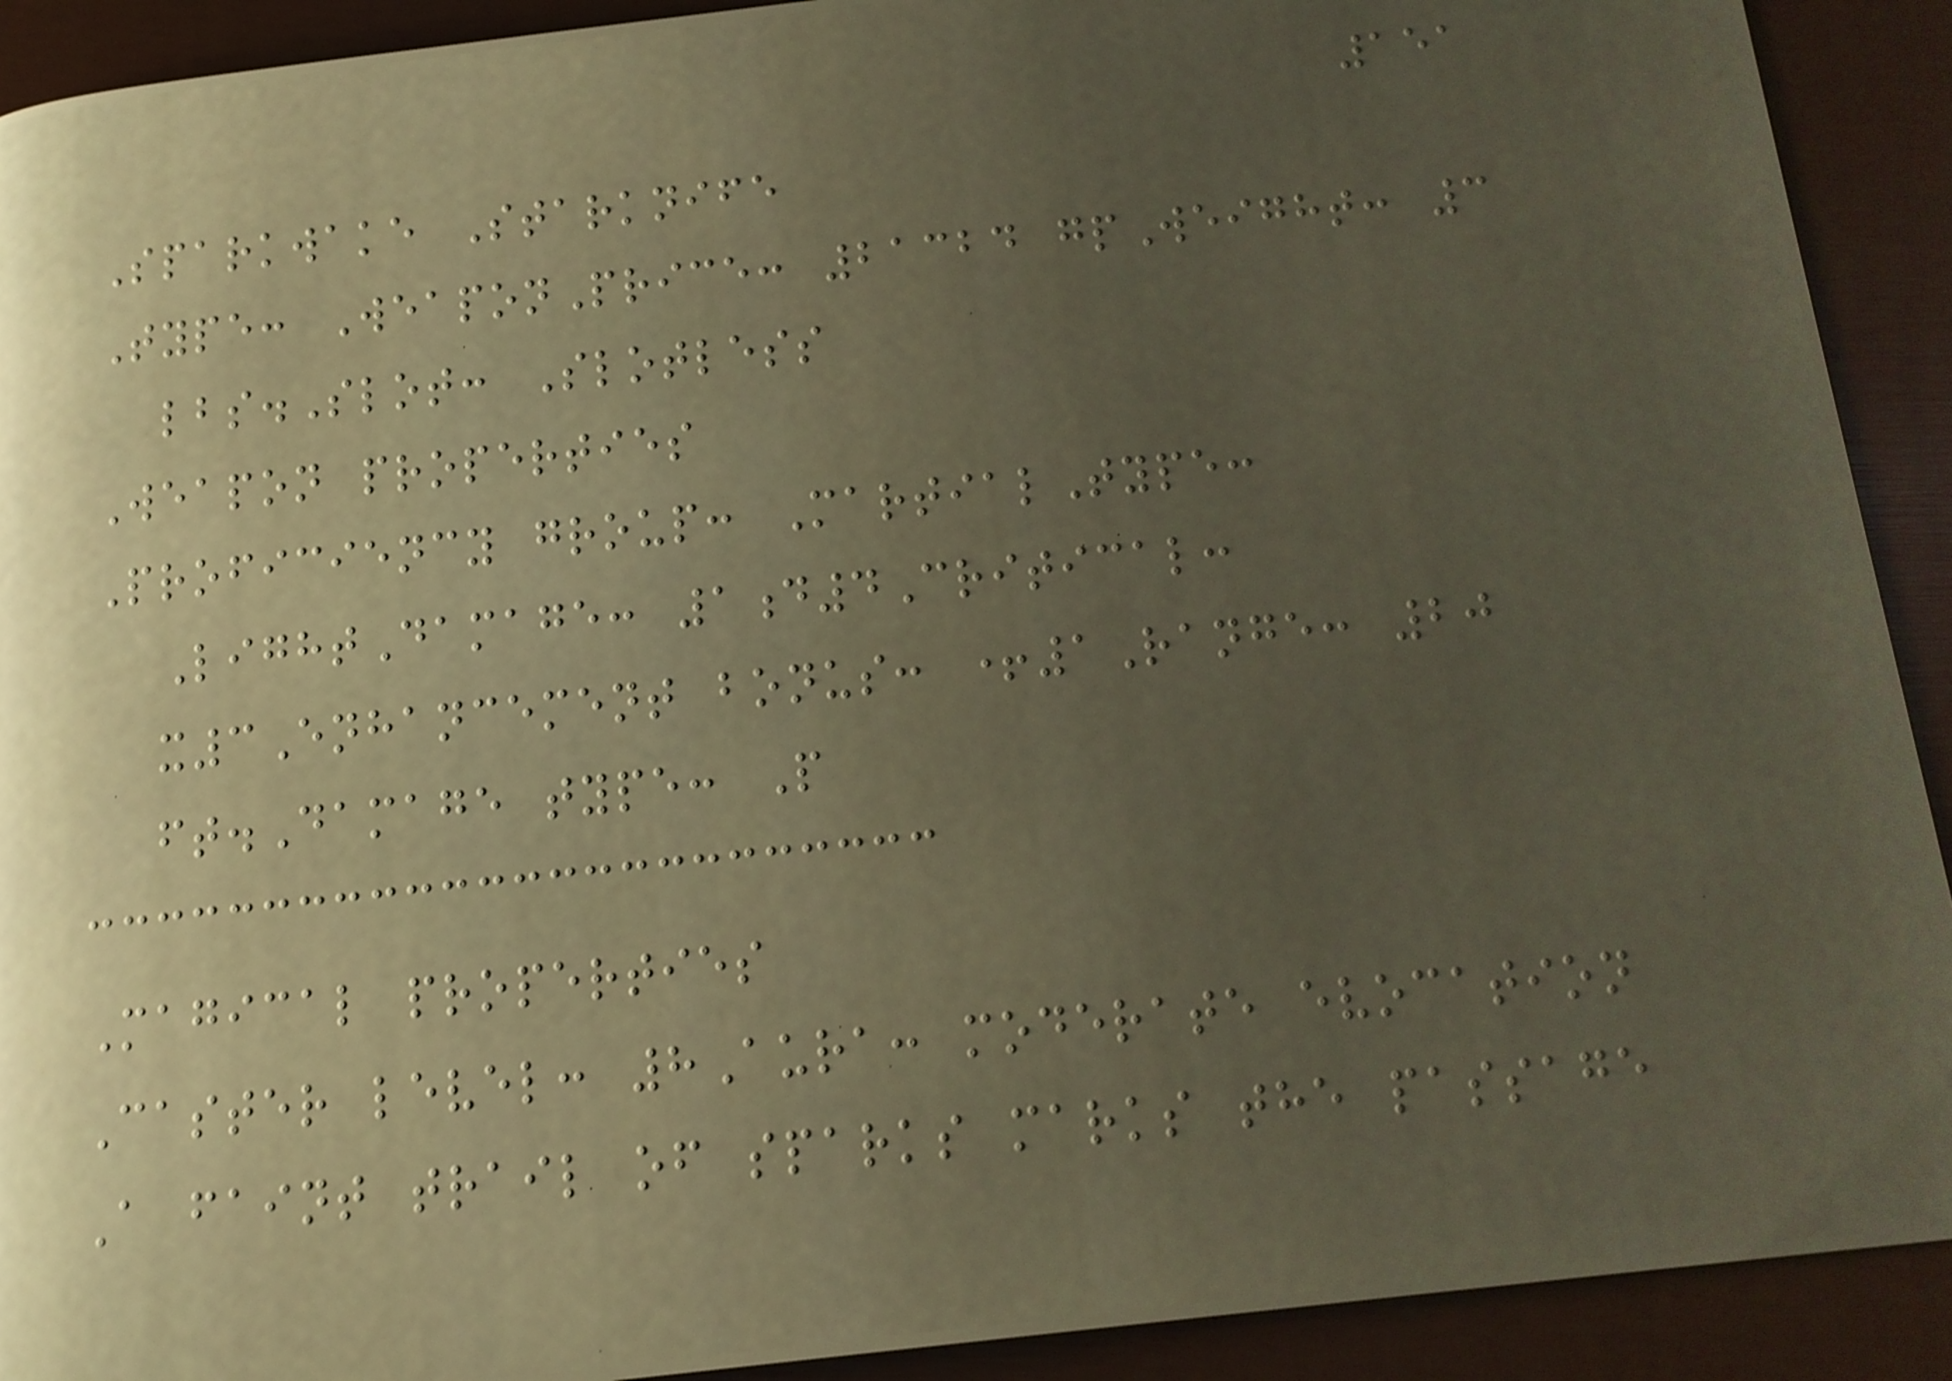151
Sparkwake Starknife
Type: WeaponPrice: 21324 gpWeight: 3
lbs.Slot: Slotless
Weapon properties
Proficiency group: MartialType:
LightDamage: 1d4Critical:
x3Enhancement bonus: +1Range: 20
ft.Damage type: P
Magical properties
Caster level: 8Aura: moderate evocation
A faint trail of sparks marks the passage
